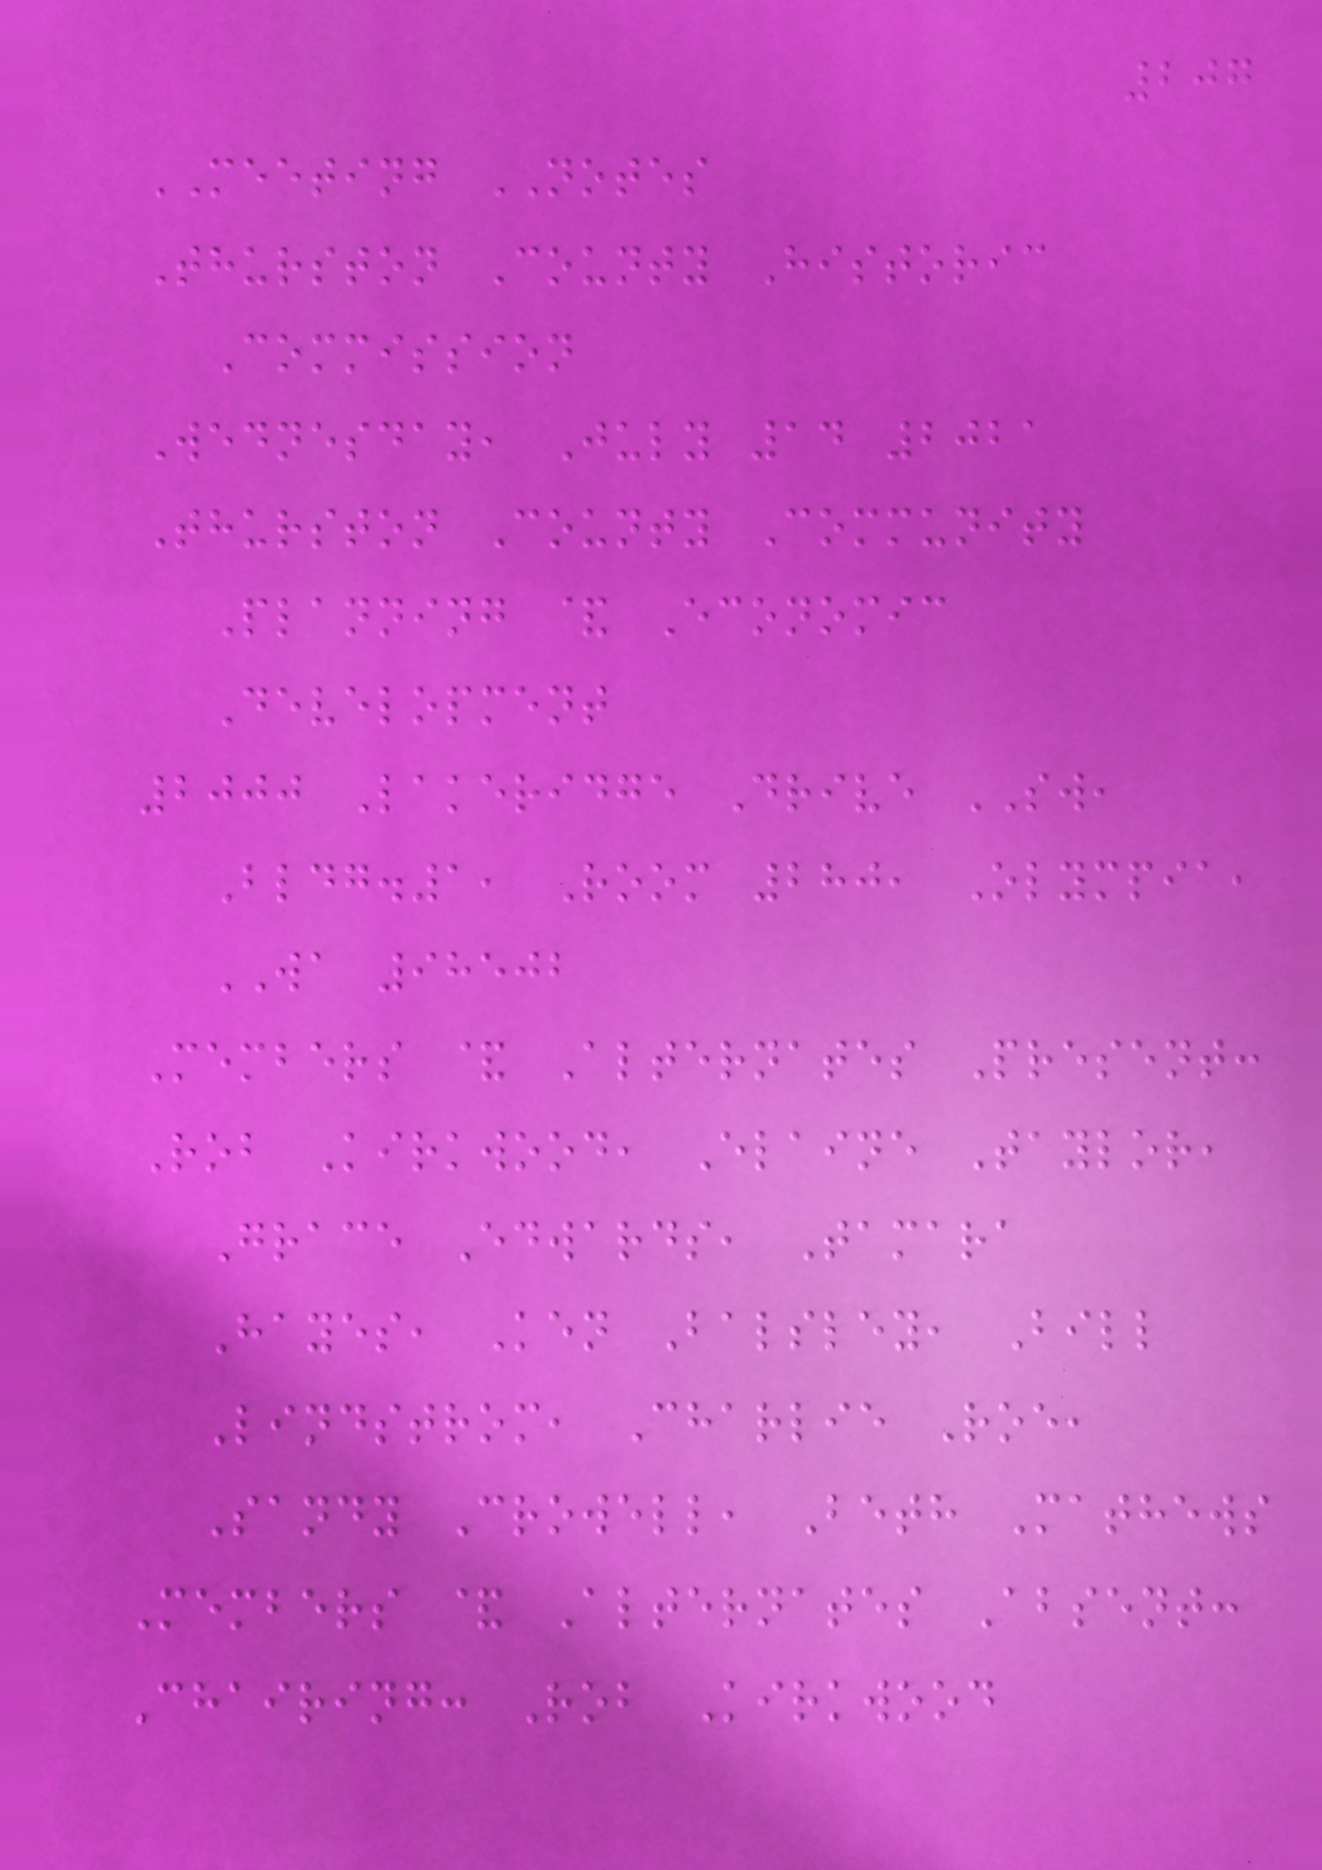207
MEETING NOTES
Thurston County Historic
Commission
Wednesday, July 14 2021
Thurston County Community
Planning & Economic
Development
2000 Lakeridge Drive SW,
Bldg.1, Room 280, Olympia,
WA 98502
Members & Alternates Present:
Rob Kirkwood, Elaine Taylor,
Grace Edwards, Tamara
Hayes, Ken Balsley, Bill
Lindstrom, Charlie Roe,
Sandy Crowell, Beth Mathews
Members & Alternates Absent:
Chairing: Rob Kirkwood
